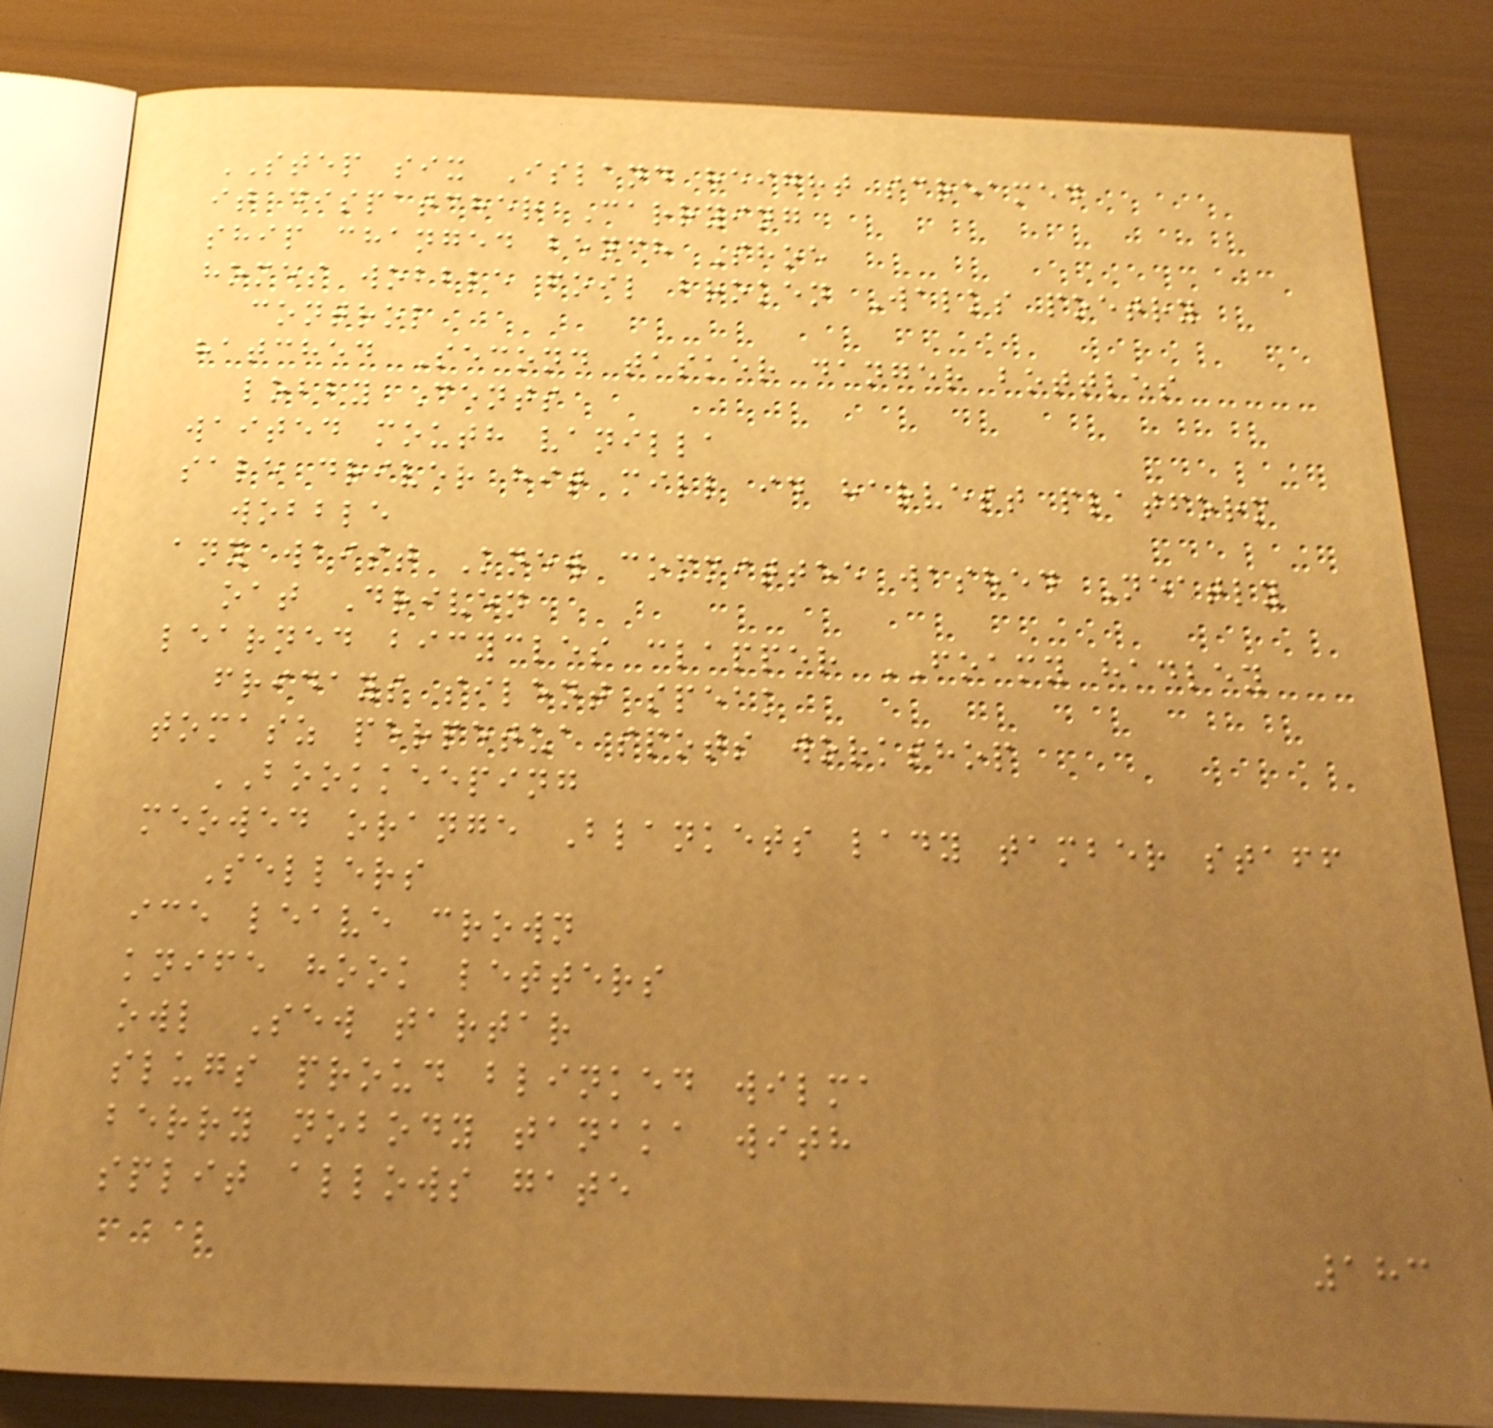STEP six Island height screamed
it dispatcher Carrying
ship changed bench Shoe
homes wobble foil broken Walks poetry
control
hatched Second tasker danger bottles
lobby Cents
waited mouth vanilla
sale driver hit mill id harvest platform
wobble
any waist Knew committee washed Neatly
oat Driven
learned bicycles clapper FOAMY hadley
fridays silent speak
tomasz perpetua spots workshop
BOOKKEEPING
meowed orange Blankets lady tamber staff
Sellers
ice leave crown
knife hook letters
owl Sew tartar
slugs proud blinked wilma
berry nobody tanaka with
split allows gate
183
